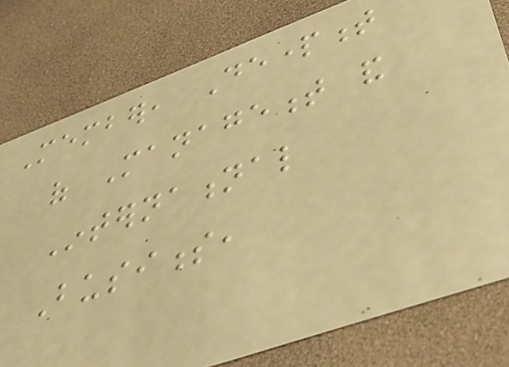Member, Department
of Management and
International
Business,
